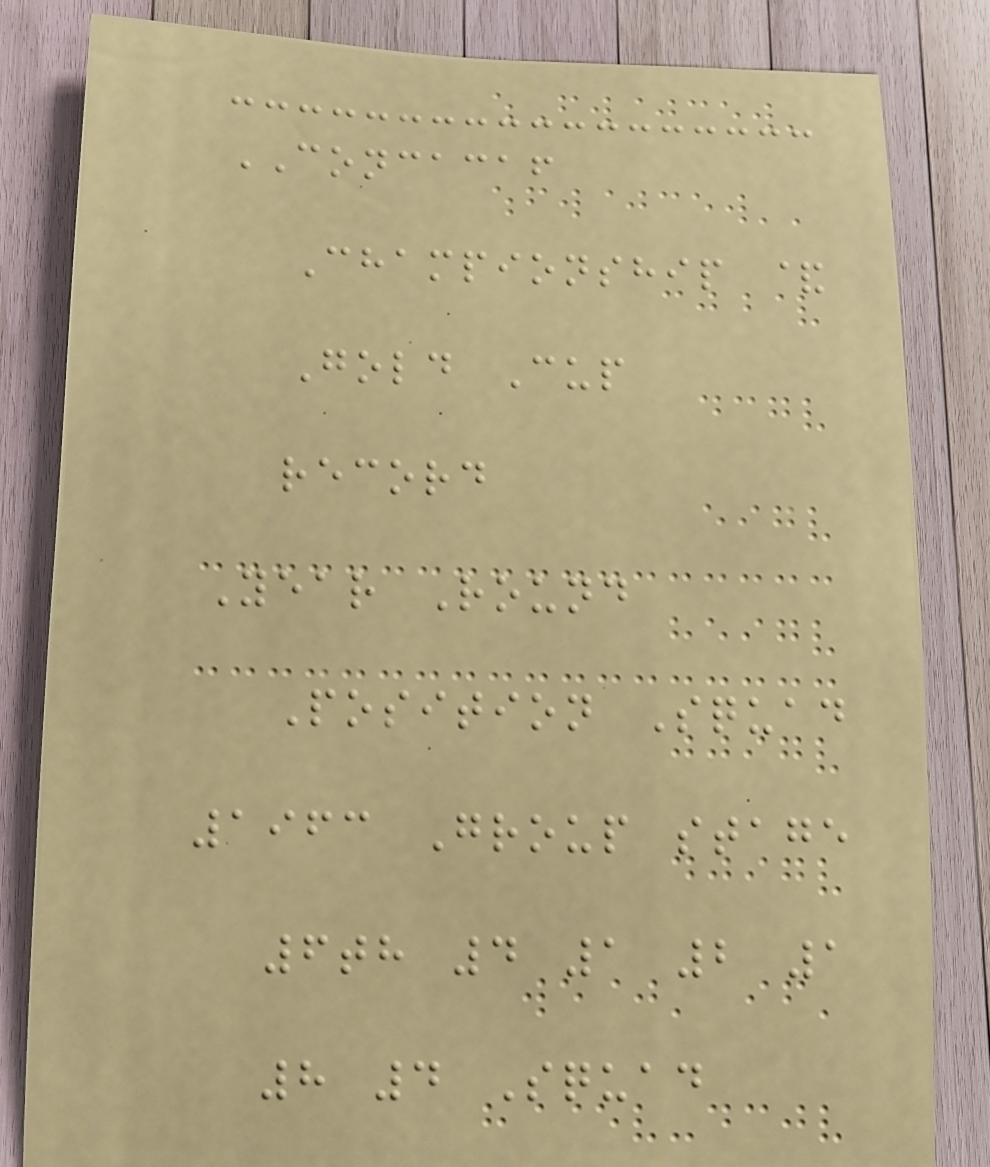CONCACAF
Championship &
Gold Cup
record
Year Round
Position Squad
1963 Group stage
6th 4 1 2 1
8 4 Squad
